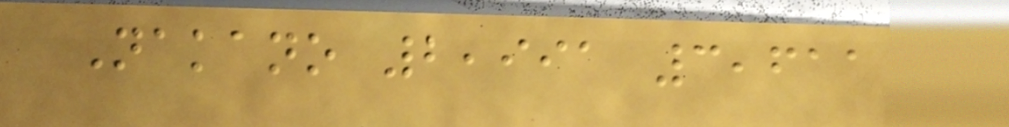Nakano 2,991 3,611
